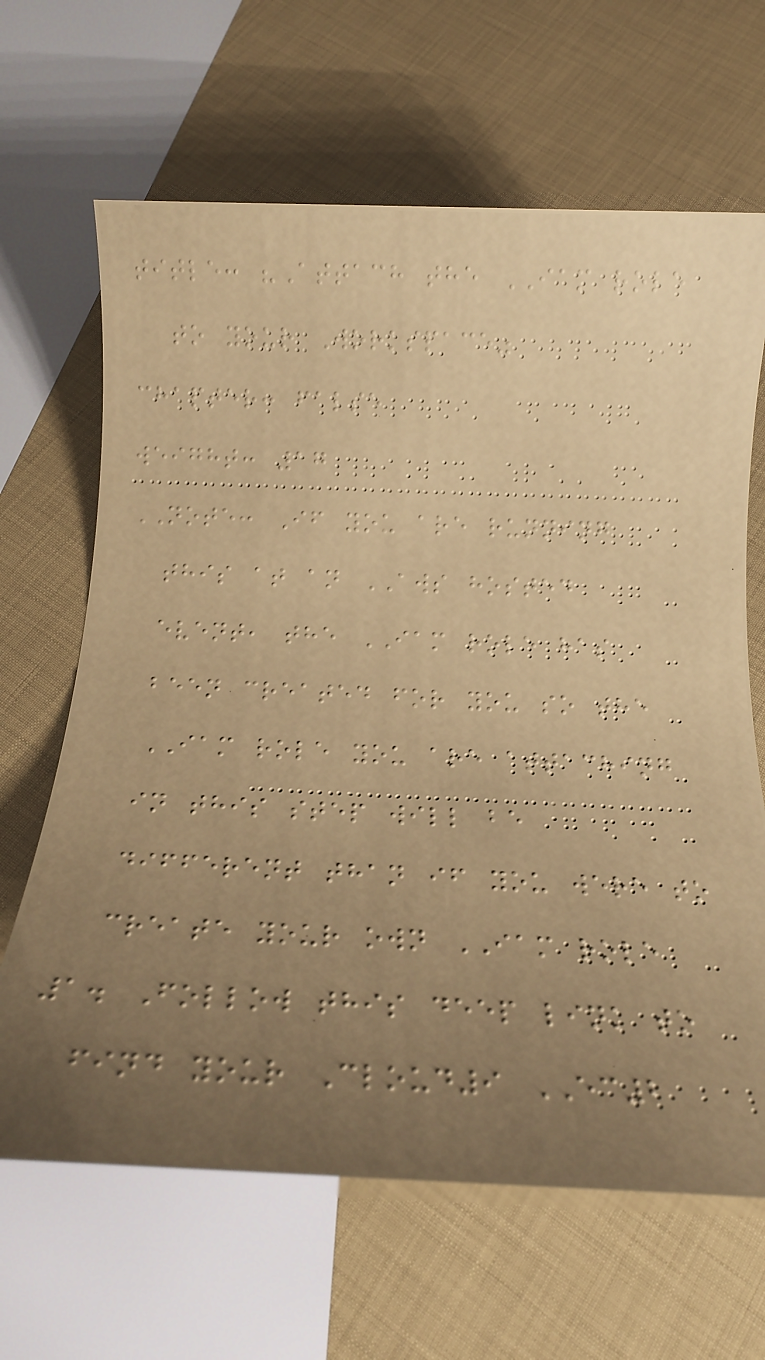title: "Attach the IAM role
to your Workspace"
chapter: false
weight: 17
NOTE: If you are running
this at an AWS hosted
event, the IAM role has
been created for you so the
IAM role you are attaching
in this step will be
different than if you were to
create your own IAM role
1. Follow this deep link to
find your Cloud9 EC2
